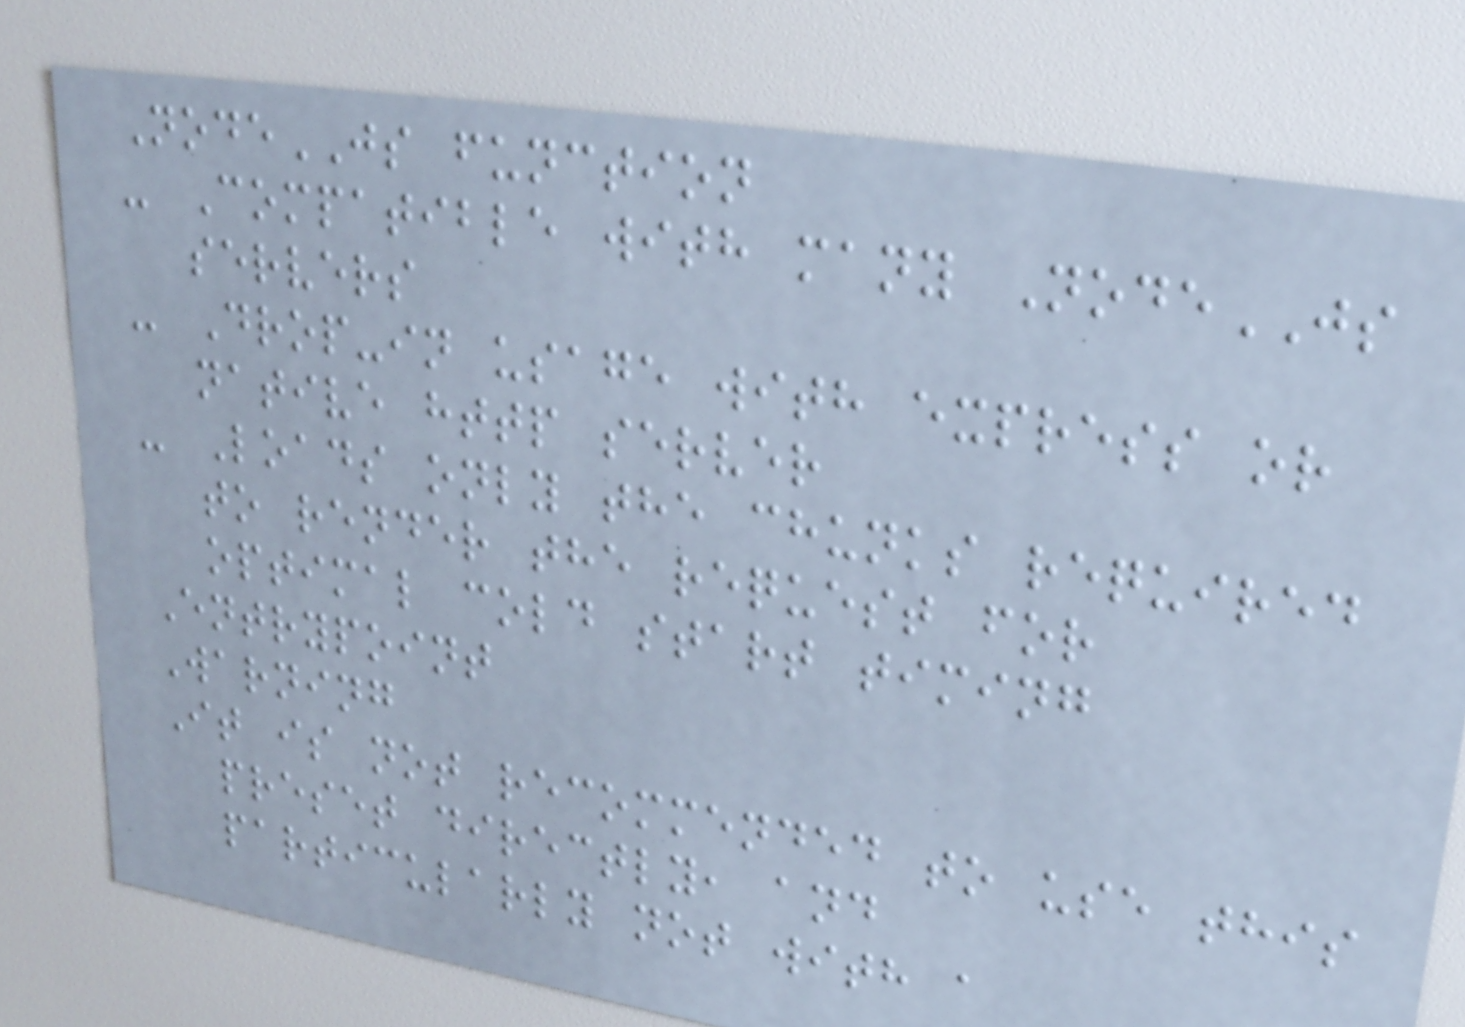NodeJS function
- Compatible with many NodeJS
servers
- Drop-in usage with express or
native http server
- Loads only the chunks required
to render the request for
optimal cold start timing
Entrypoint
Warning
It is not recommended to use this
preset directly, and
particularly not with a
